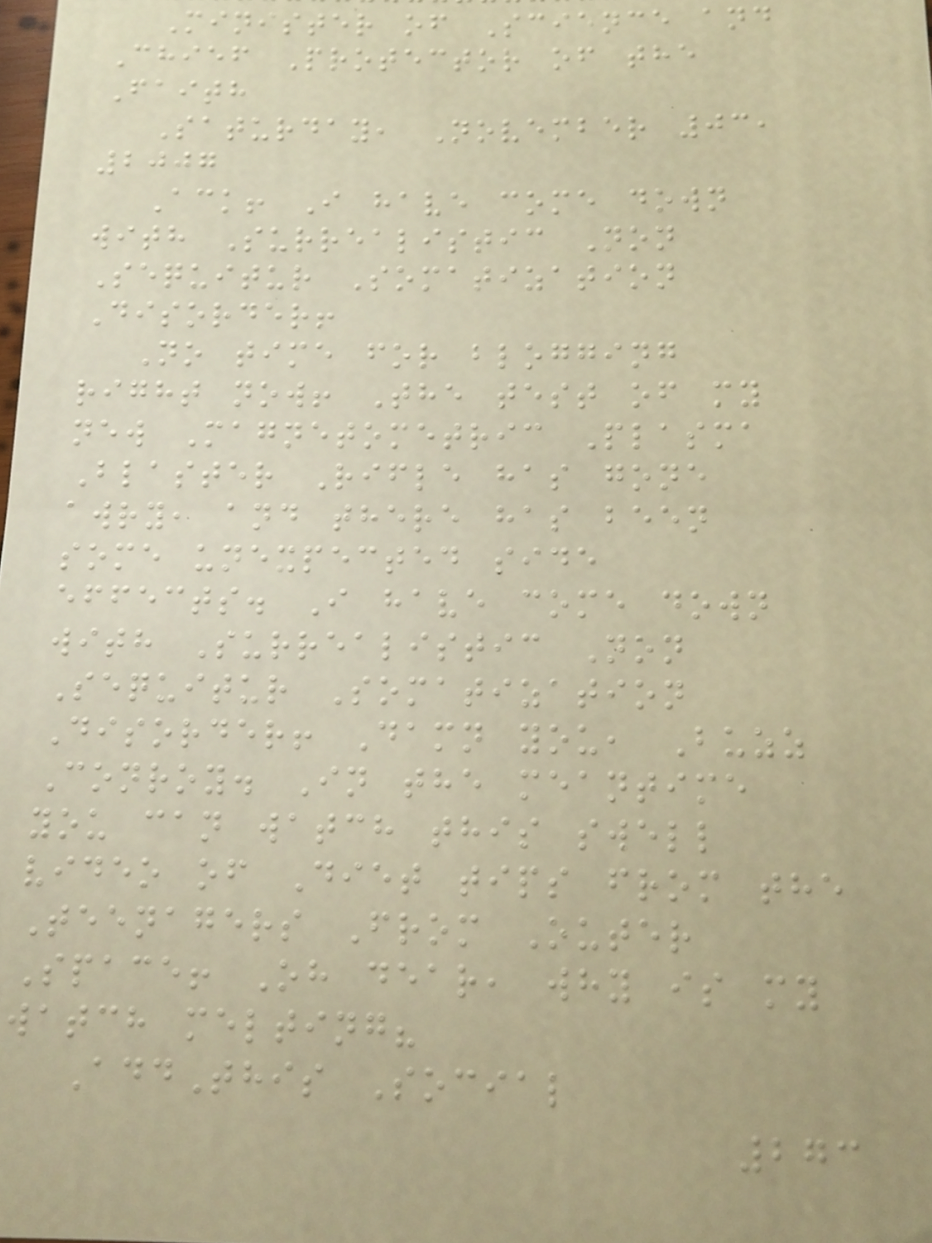Minister of Science and
Chief Protector of the
Faith
Saturday, November 03,
2007
Ack! I have come down
with Surrealistic Non
Sequitur Somatization
Disorder!
No time for blogging
right now! The test of my
new Magnetometric Plasma
Blaster Rifle has gone
awry, and there has been
some unexpected side
effects. I have come down
with Surrealistic Non
Sequitur Somatization
Disorder! Damn you, Buzz
Conroy. In the meantime
you can watch this swell
video of Diet tips from the
Teenagers From Outer
Space! Oh dear, why is my
watch melting?
AddThis Social
273
